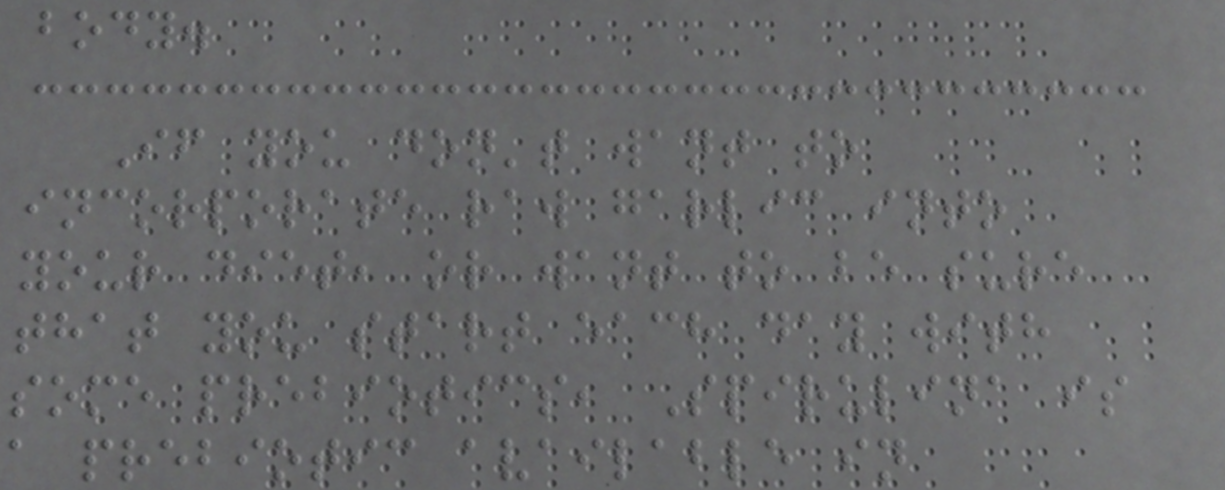body.
If you don't want to
incorporate raw garlic into
your diet, or want to be sure
that you start each day with
some prebiotics, Spirulina is
a prebiotic available in
